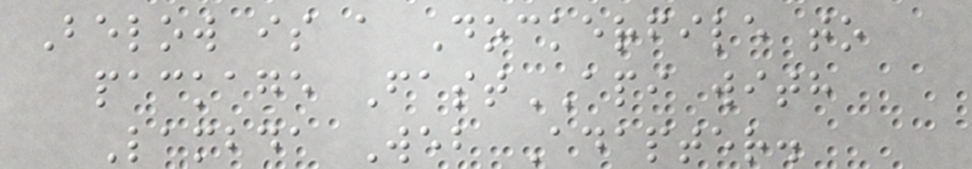Below is a Dockerfile to
package FastAPI with
Lambda Web Adapter.
